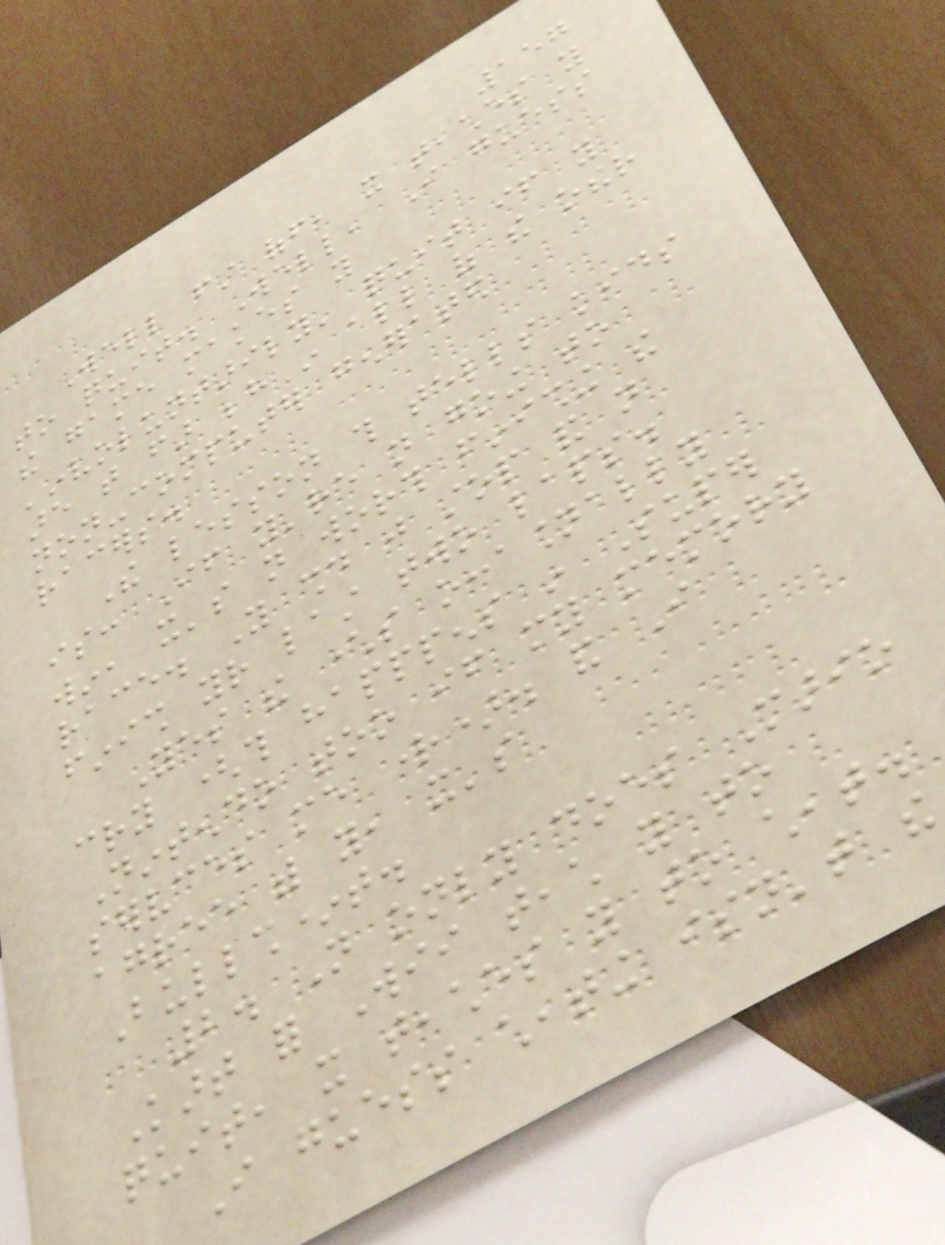157
Well first off, it teaches you
to quit. Well, I guess
the game makes you
'involuntarily' quit if you
are that far behind in all of the other
non-computer generated
racers.
The lesson this tells kids
is: If you're not going to
win, it's not worth finishing the
race. You should just stop and not
finish your last two laps.
Yes the characters occasionally
cry (this happpens in Super
Nintendo too if my memory
servces me right). and I
agree with you, it's
Bullsh*t.
2. Not only does Mario
Kart for Wii teach you to
quit, it teaches you to cheat.
I guess cheating isn't the
